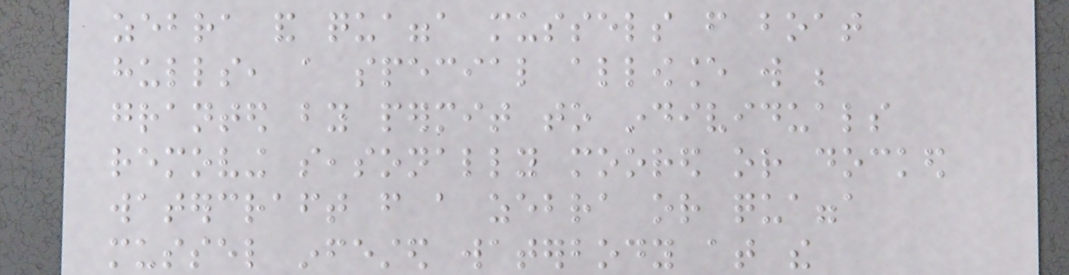zebra and quagga mussels from boat
hulls, a special allowance will be
granted by permit to individuals
removing seasonally moored or docked
watercraft from a zebra or quagga
mussel infested waterbody at the
